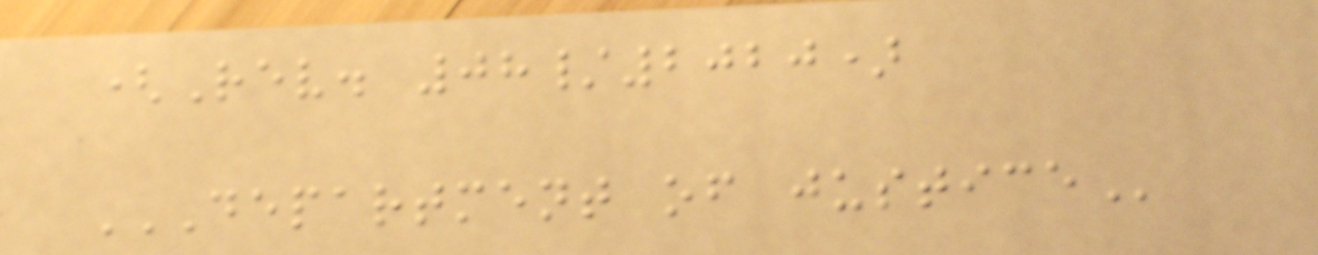(Rev. 08/2020)
DEPARTMENT OF JUSTICE
